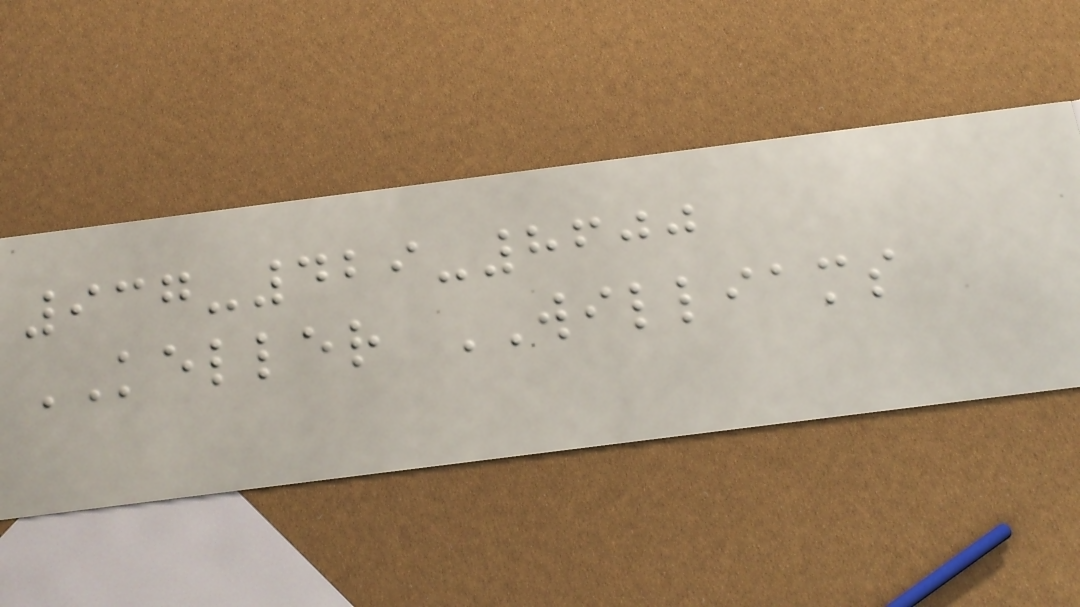937-429-8600
KELLER WILLIAMS
